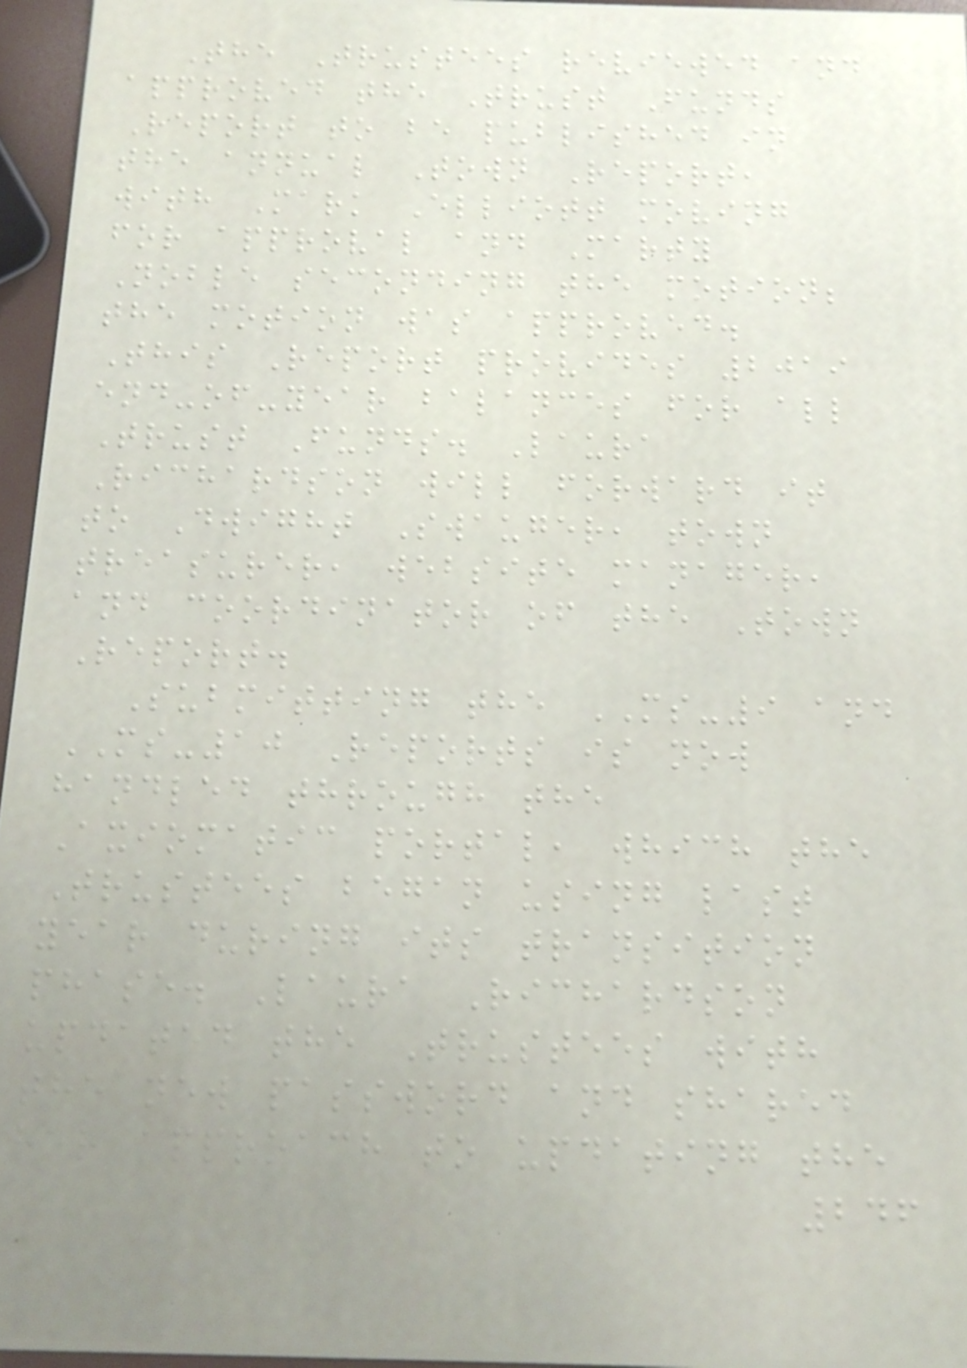The Trustees reviewed and
approved the Trust Funds
Report to be published in
the annual Town Report,
with Mark Elliott moving
for approval and Marty
Noble seconding the motion;
the motion was approved.
This Report provides 2019
end-of-year balances for all
Trust Funds. Laura
Richardson will forward it
to Dwight Swauger, town
treasurer, website manager,
and coordinator of the Town
Report.
Submitting the MS-9 and
MS-10 Reports is now
handled through the
Axiomatic portal, which the
Trustees began using last
year during its transition
phase. Laura Richardson
updated the Trustees with
the new password and shared
her approach to updating the
246
